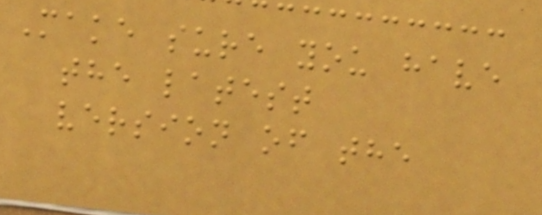Make sure you have
the latest
version of the
